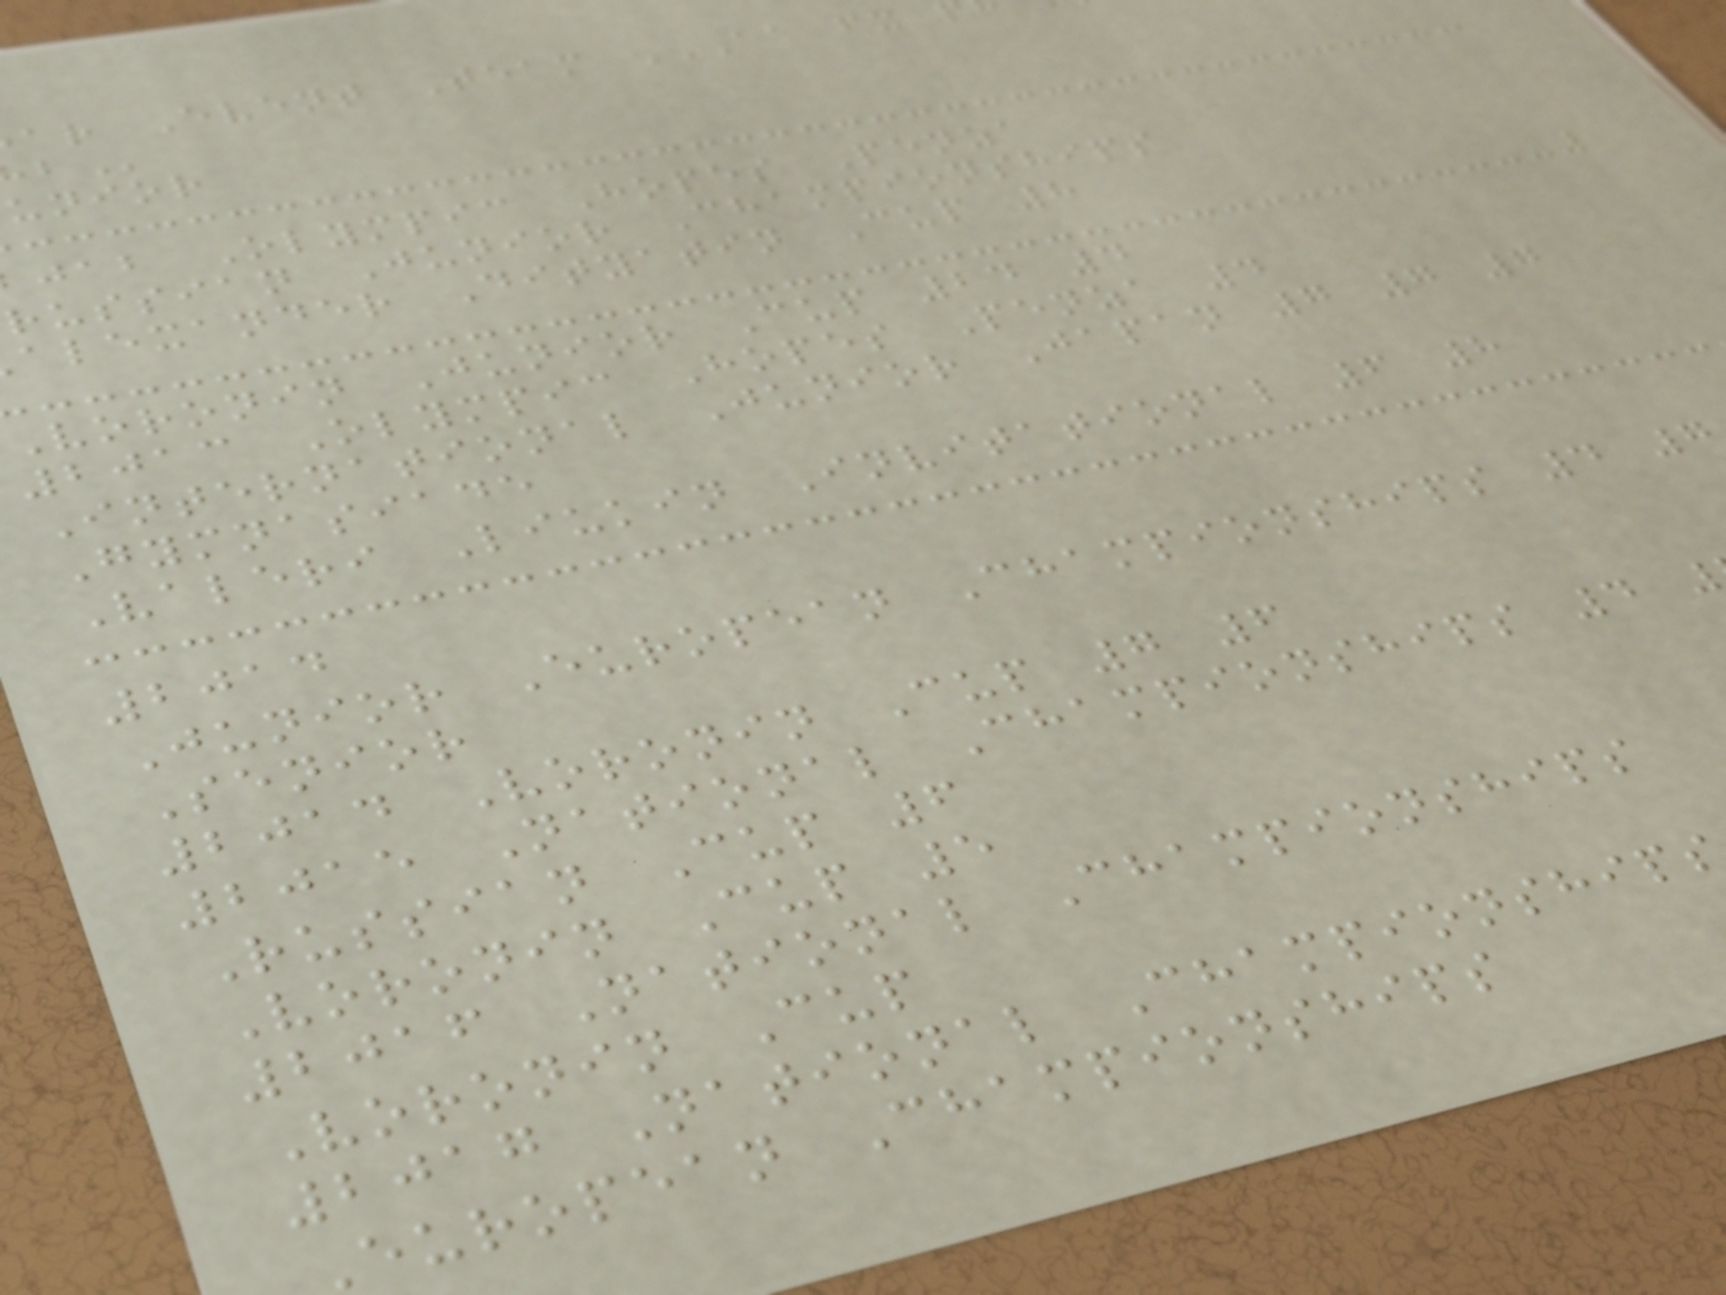unior
jab Olympic Hopes Penza
russian Junior Championships
alexander Dityatin Cup 8
Voronin Junior Cup 24 4
2013 Olympic Hopes Penza 4
International Junior Japan 7 7 7
Gymnasiade
Valeri Liukin Invitational 6 8
2014
Junior European Championships 4 7
Senior
2014 Voronin Cup 7 6
2015 National Championships 4
Russian Cup 6
Voronin Cup 5
2016 National Championships
Voronin Cup
2017 National Championships
european Championships
